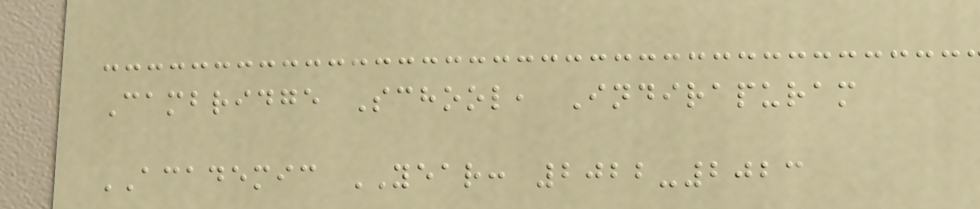Cambridge School, Indirapuram
ACADEMIC YEAR: 2022-2023
